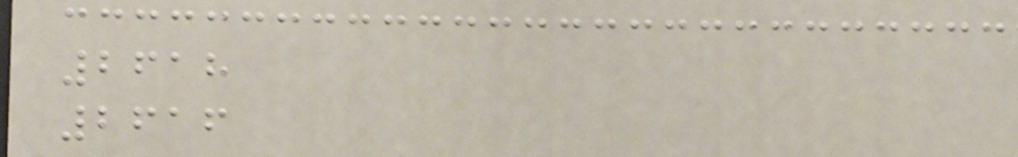2618
2616
